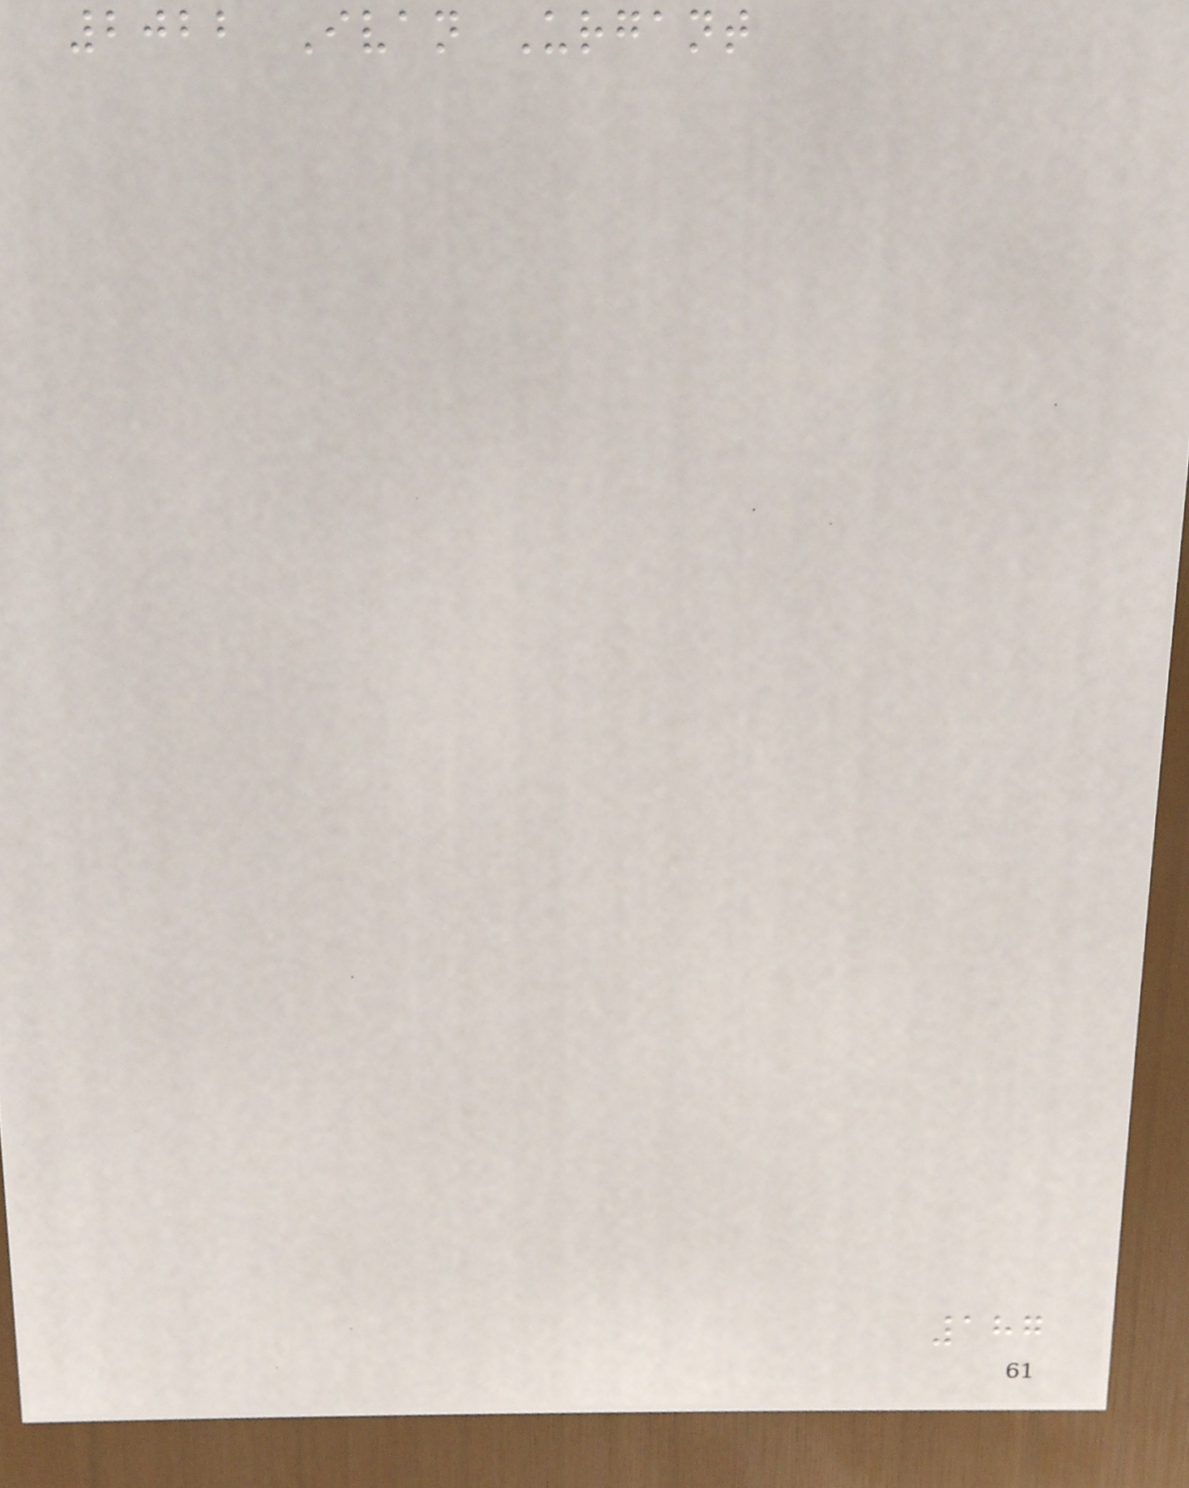2022 Ivan Urgant
187
